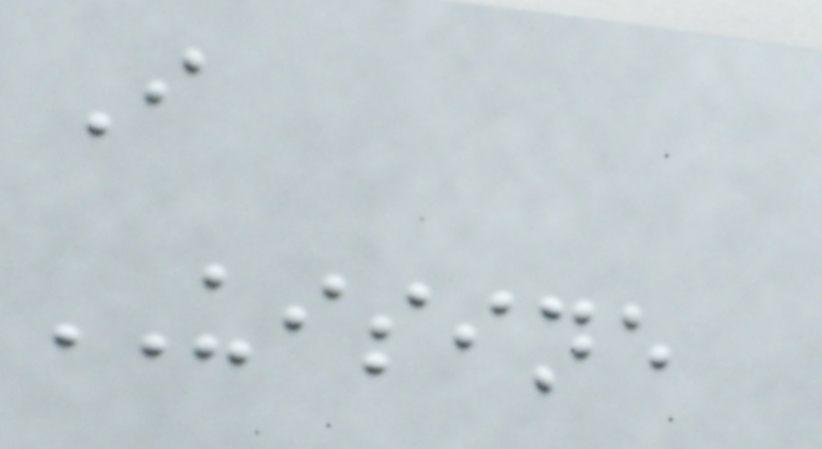I
UISINE
